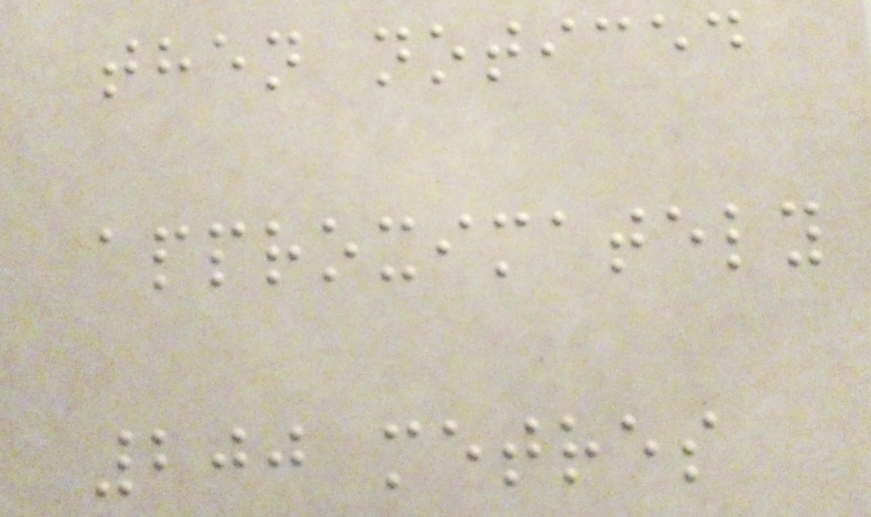then noticed
approximately
200 metres
